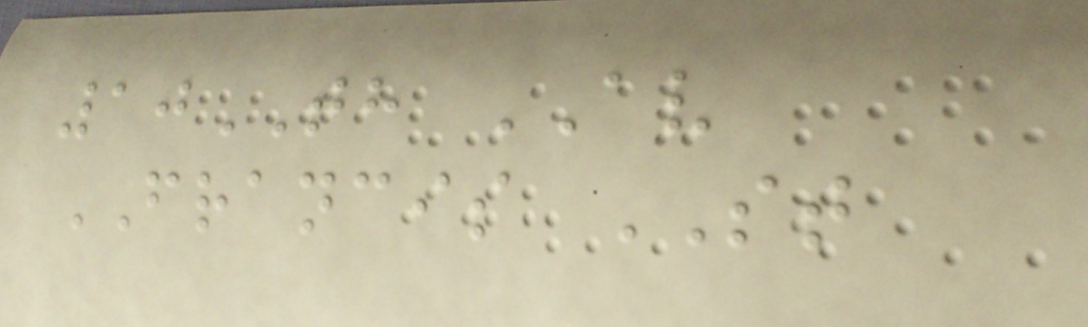10TH AV
FRANCIS ST
